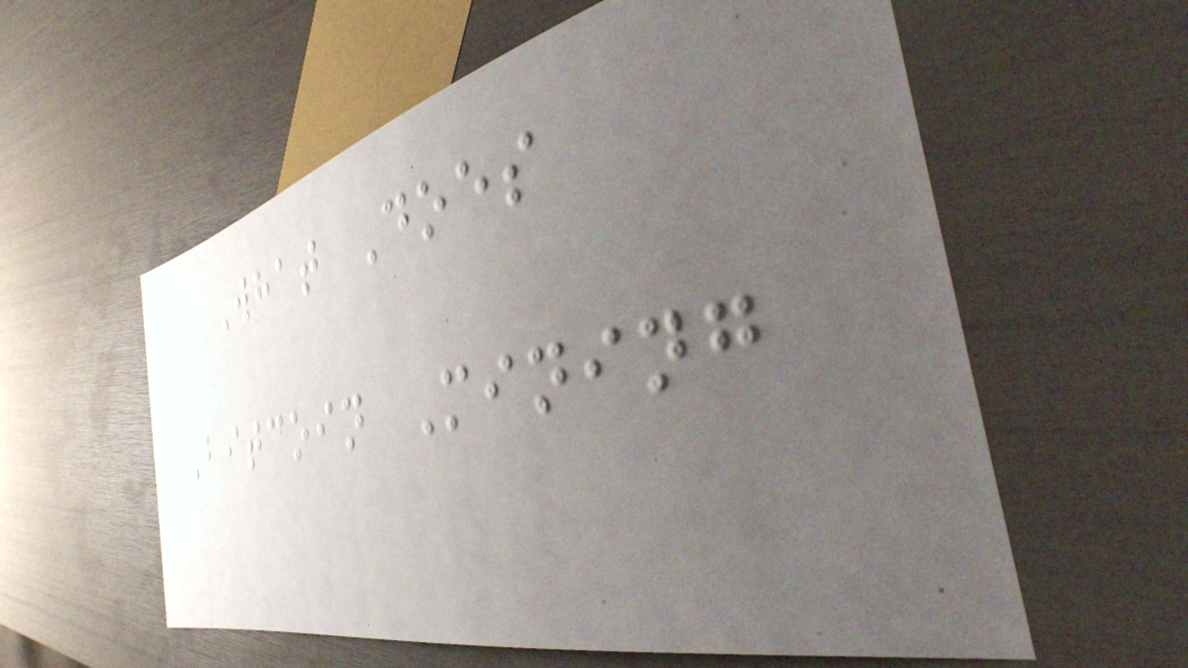What Does
Bitcoin Mining
